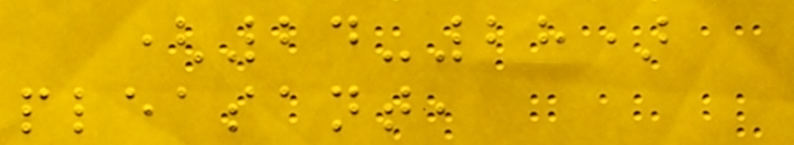(24-28)
pleasant,
